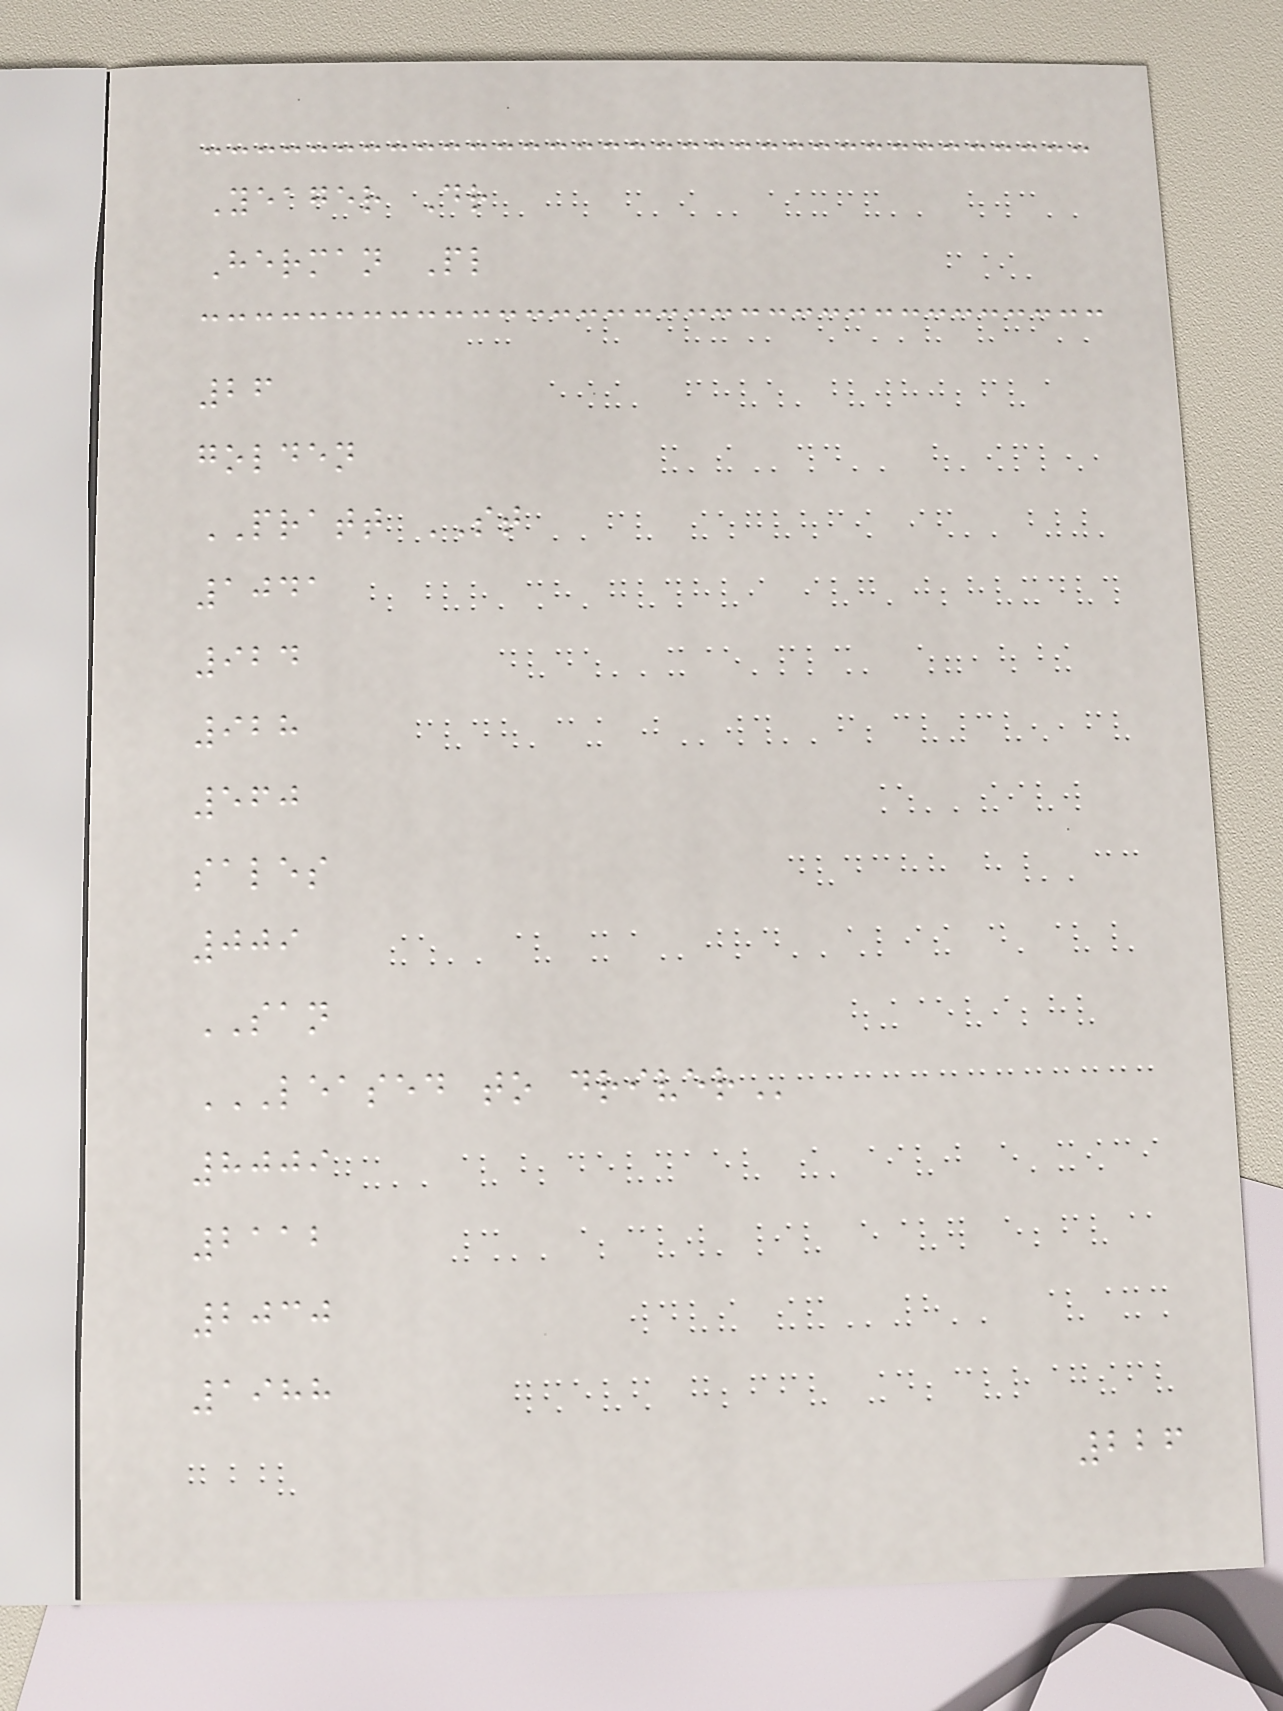Yeager Dr
Herman Pl
26
golden
PRATT ST
1041
924
928
560
sales
009
SAN
LEASED TO DRIVER
8009
2112
2030
1988
226
